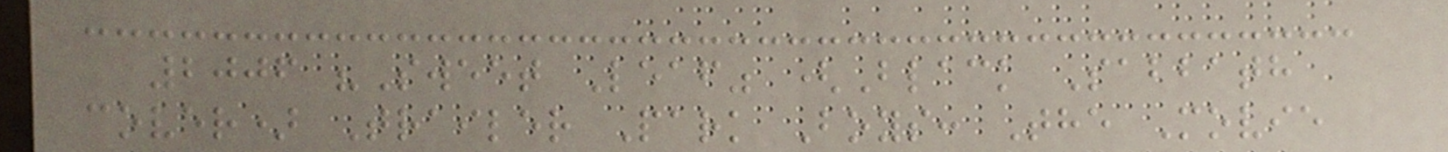2006 "Sweet Leaf" (Black Sabbath
cover) Trailer Park Boys: The Movie
